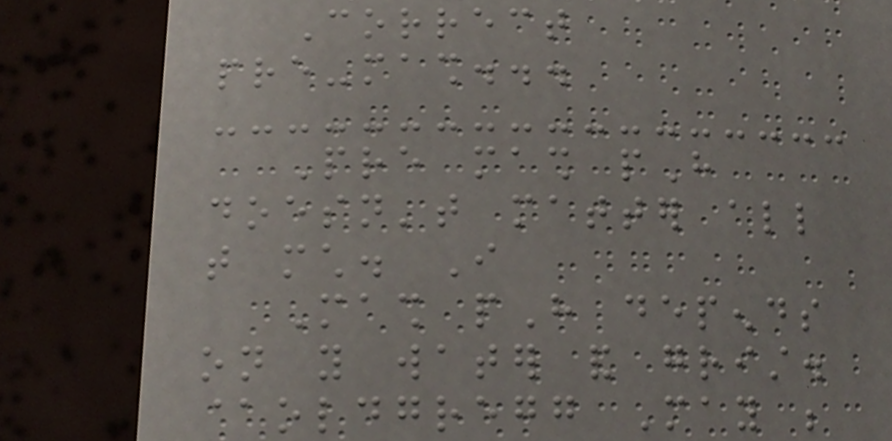Correct
pre-mash...
Pre mash pH
doesn't matter all
that much. I
Mash pH depends
on you water and grist.
@oldgregg May be
